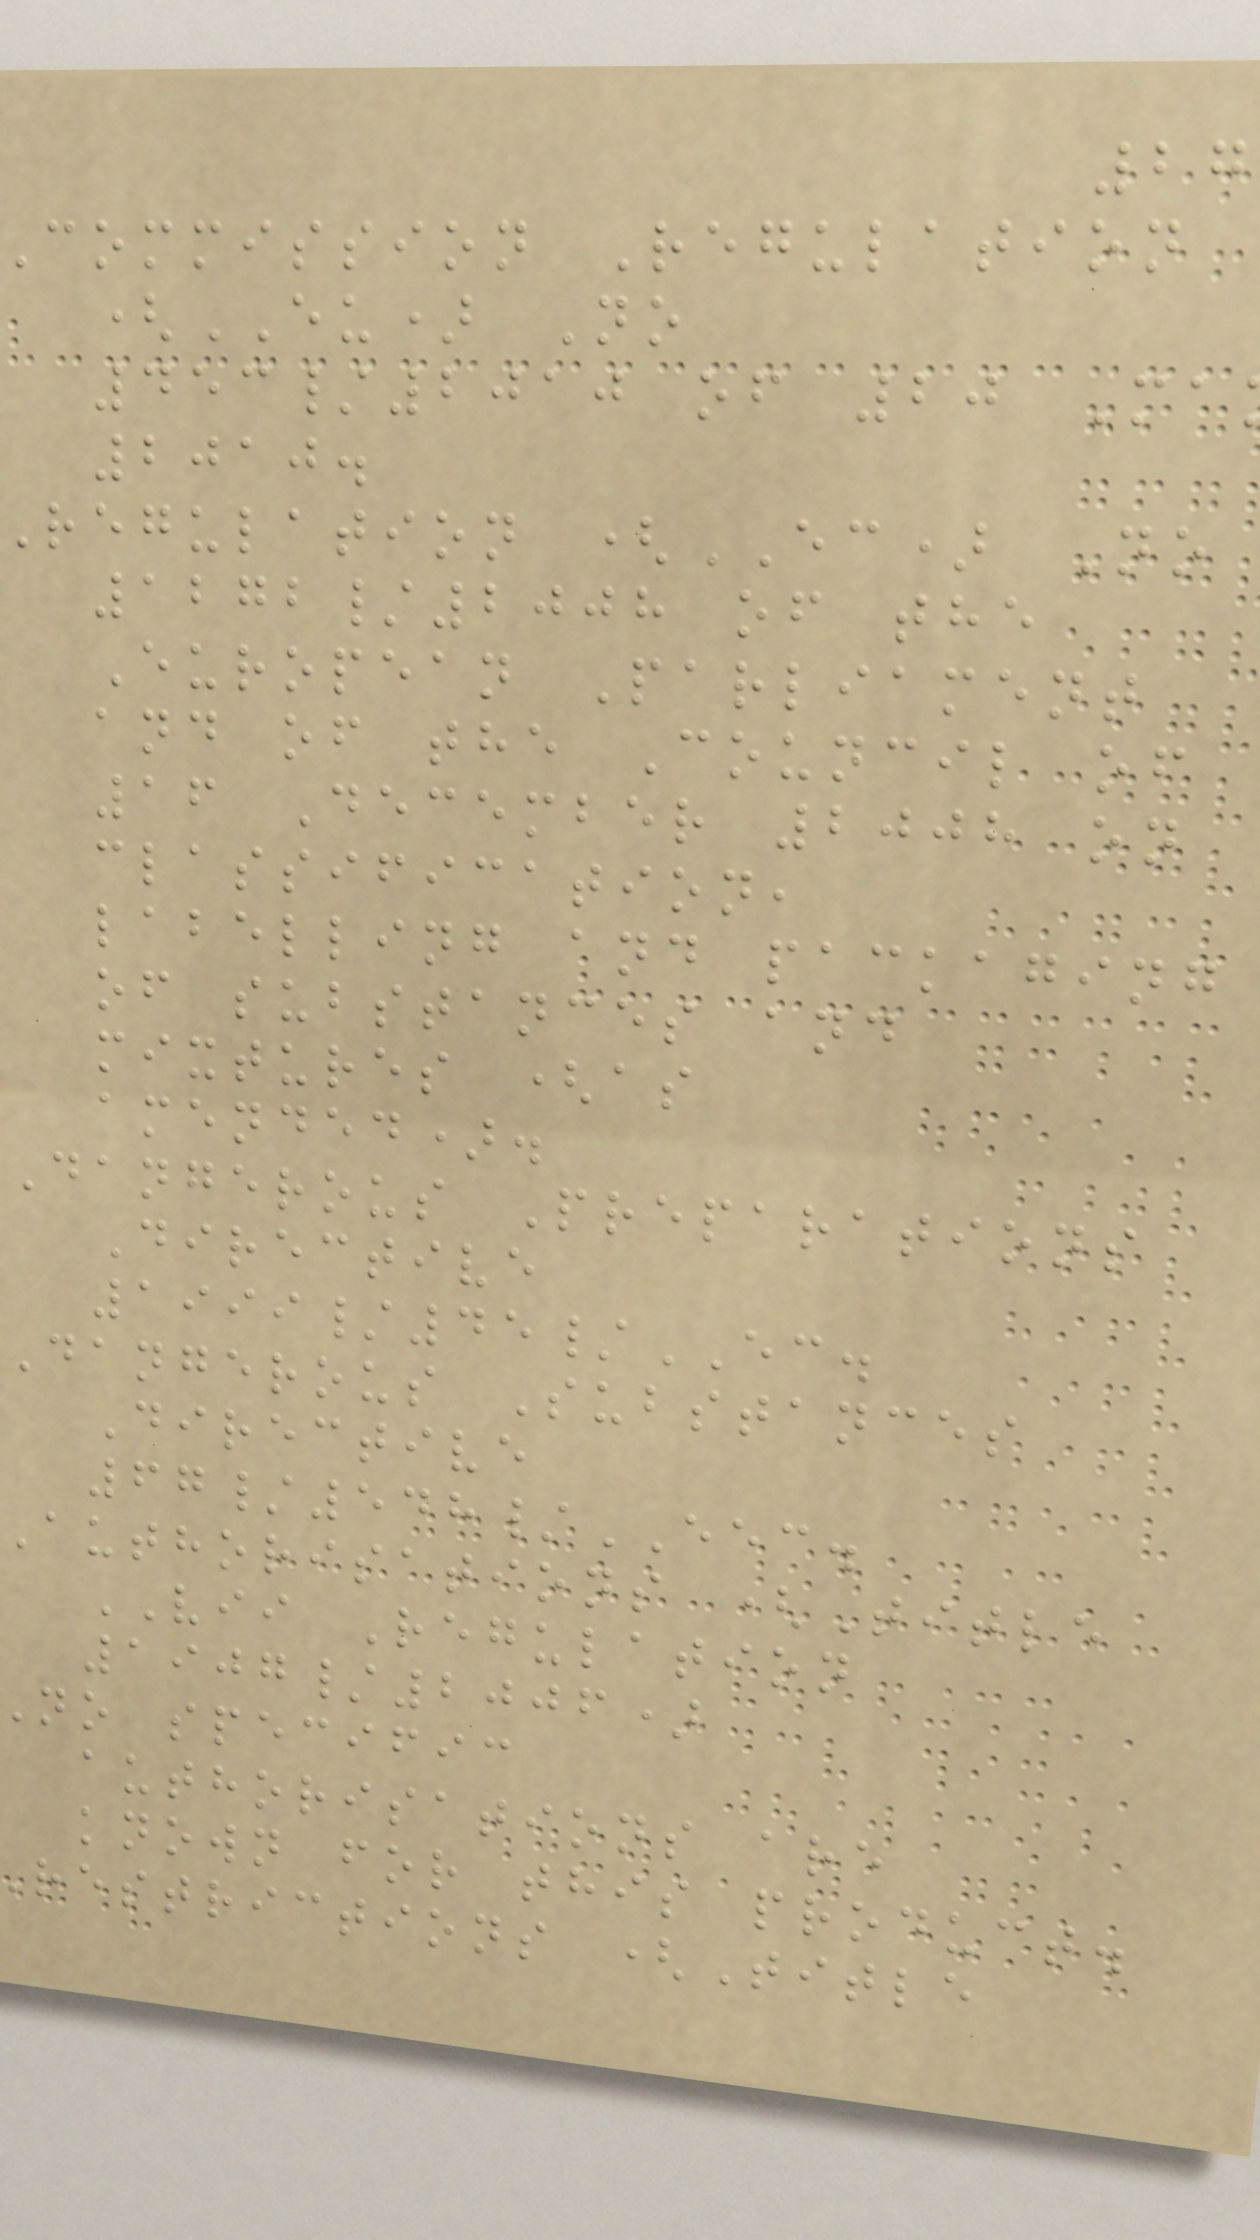commission Regulation
(EU) No
453/2010 of 20 Ma
2010.
regulation (EC) No
1272/2008 of the
European Parliament
and of the Council of
16 December 2008 on
classification,
labelling and packaging
of substances and
mixtures (as
amended).
Dangerous Preparations
Directive
1999/45/EC.
Dangerous Substances
Directive
67/548/EEC.
authorisations (Title
VII Regulation
1907/2006)
no specific
authorisations are
known for this product.
restrictions (Title
